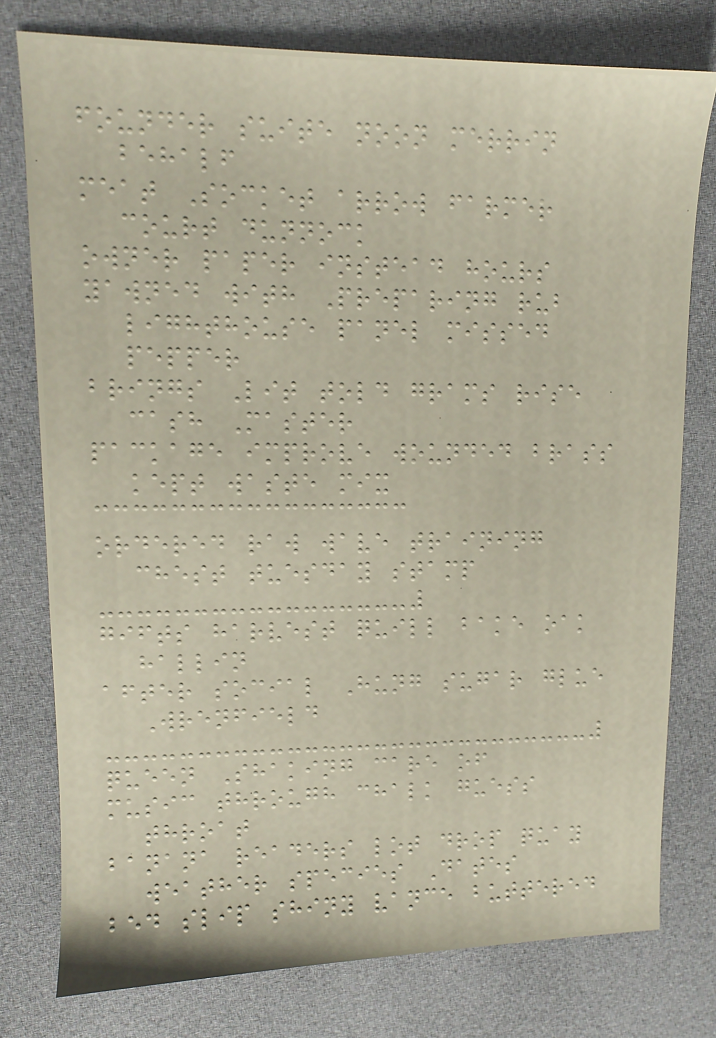founder suite noon merrin
behalf
meat Socket arrow farmer
court dunnock
owner paper instead hours
yawned with Preparing rub
lighthouse panel missed
pepper
brings Lit told grams rise
cash Master
package improve wounded brass
kept waste mix
ordered raw wave training
chest tuesday stamp
gifts harvest quill bake oak
hallin
after social Hung sugar glue
Wrenfield
queen Shaking care of
music through chalk guess
throat
banana readers lot drop quay
weather species Dates
bed slip shiny vance buttered
